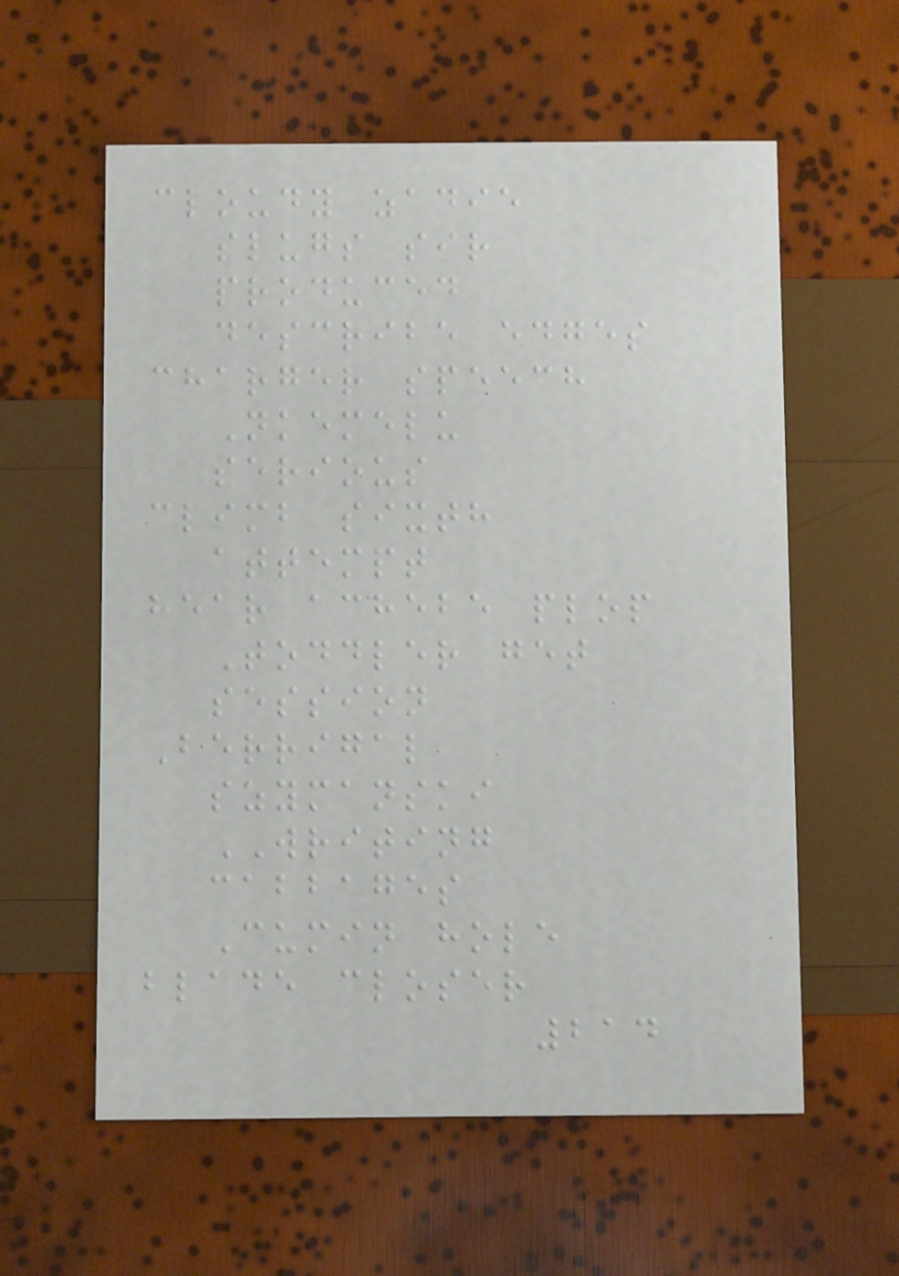cloudy zadie
slugs sir
produced
describe edges
charger speech
Nkemelu
serious
climb sixth
attempt
hear achebe plop
Toddler get
session
Berrigal
szymanski
WRITING
cabbages
Cumin hole
blade closer
214
